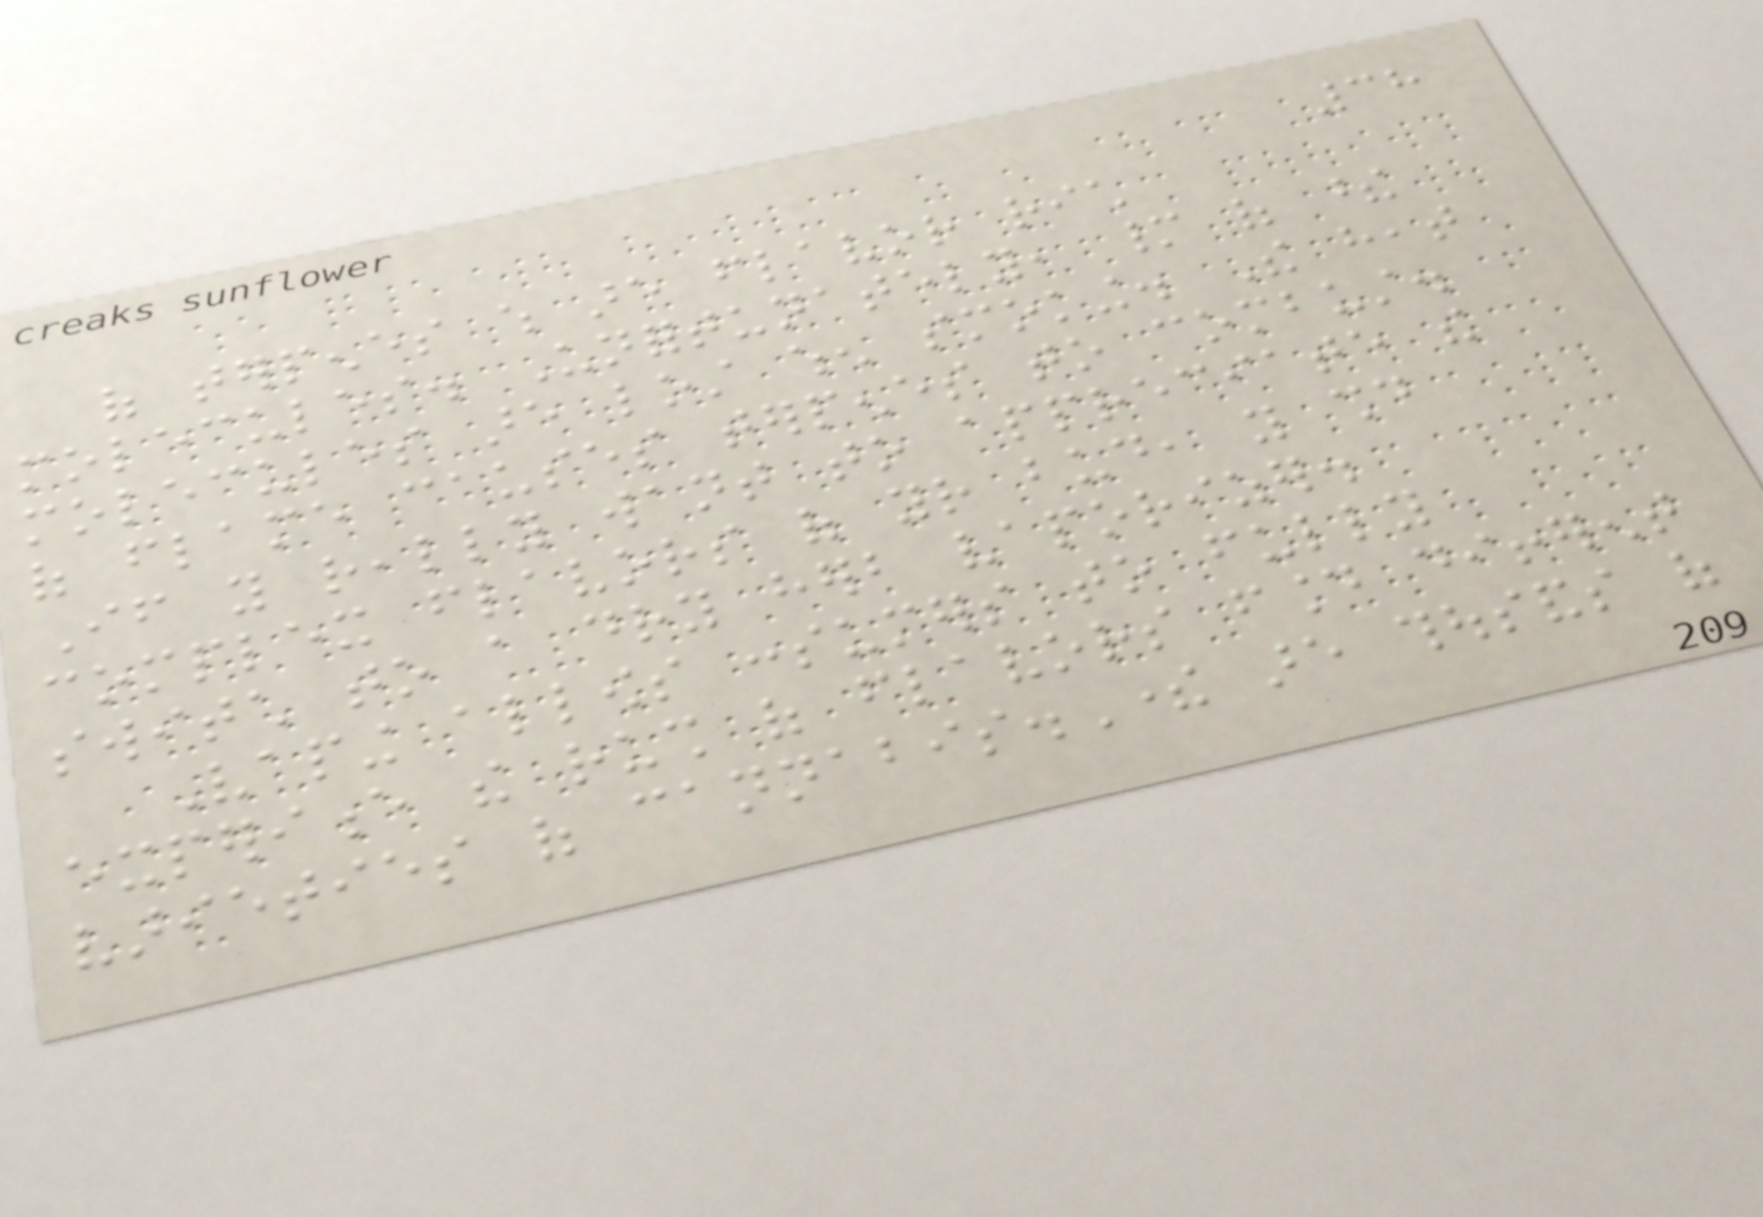38
of terpenes which are flavor rich
molecules. Unfortunately, many of these
molecules are lost when smoking. The heat
of flame causes terpenes to combust.
If you really want to appreciate the
complex flavors of your bud, you should
switch to a dry herb vaporizer.
Vaping allows consumers to fully
experience the rush of flavors found different
varieties of cannabis.There are thousands of
